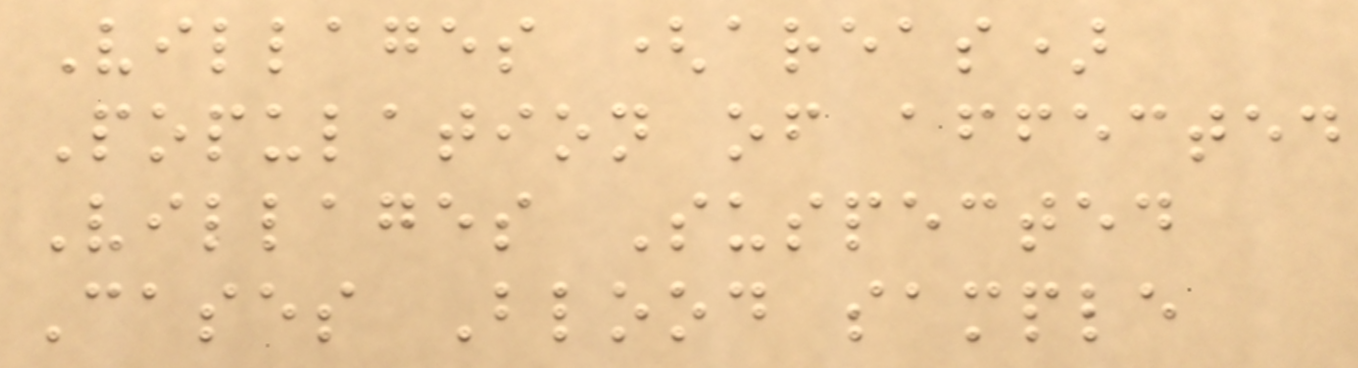Villages (areas)
Population of affected
Villages Suspected
Cases Blood sample
